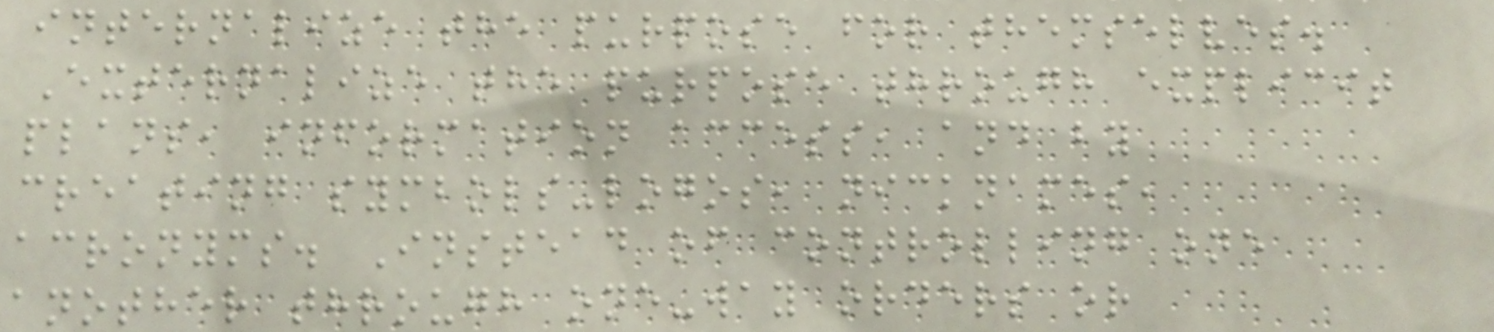internalize the purpose for themselves.
Externalize the purpose through explicit
plans, information access, and by
creating symbols-logos, nicknames,
acronyms. Instead of controlling one
another through one-way orders or
